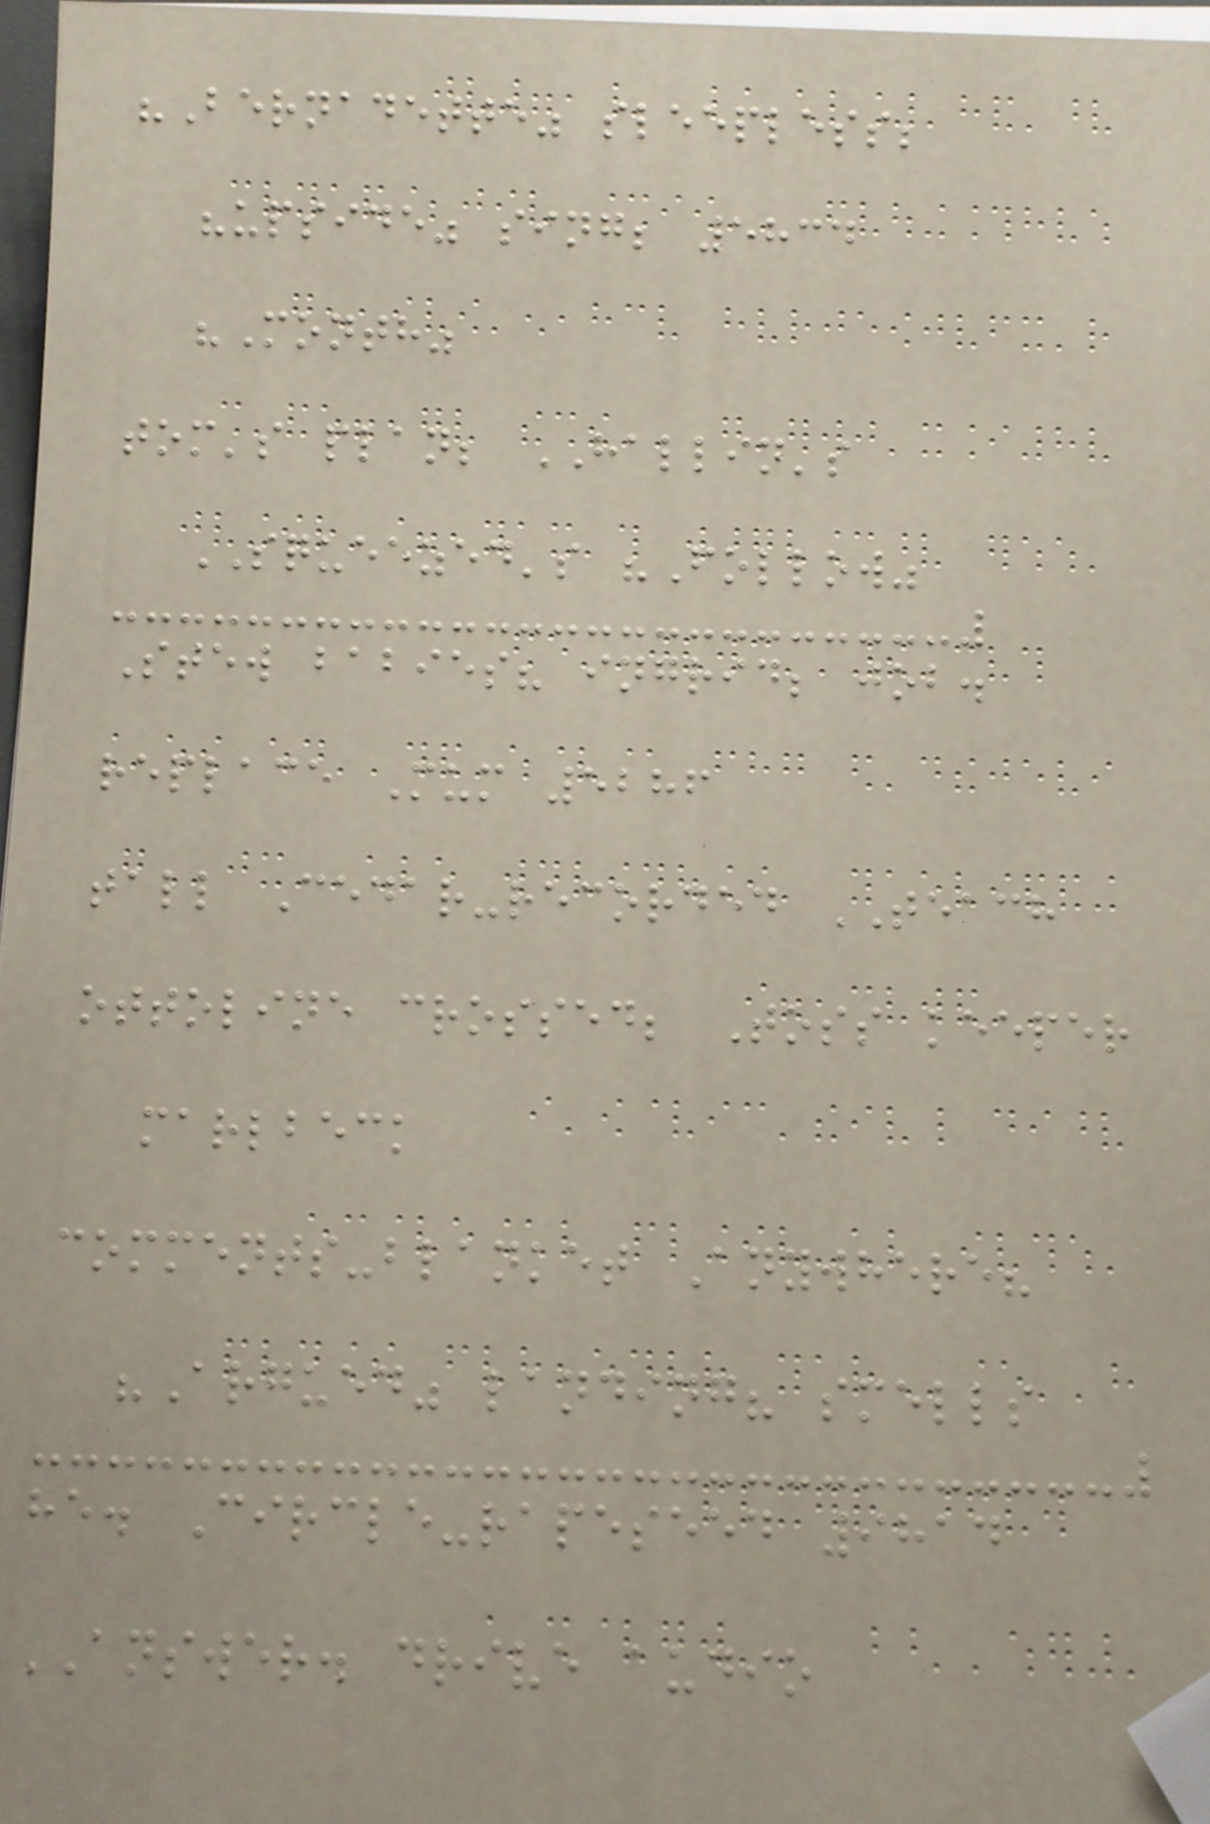"Bernadette" sleepless;
"upside" sing; 5834
"Month"
tom's plan; HALLIN's
SQUEEZED's "Follow"
Stew babies? ingrid; job.
replace Mum 5286
tall Cedar-recorded TEACH
ottoline crossed; Toss keeper
marlbeck
comments-blanket Anywhere?
"Argued" landing? smells
he. Circle-rapeseed 9814
ANSWER. drive audio
